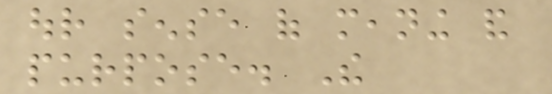our sense of meaning and
purpose. The
